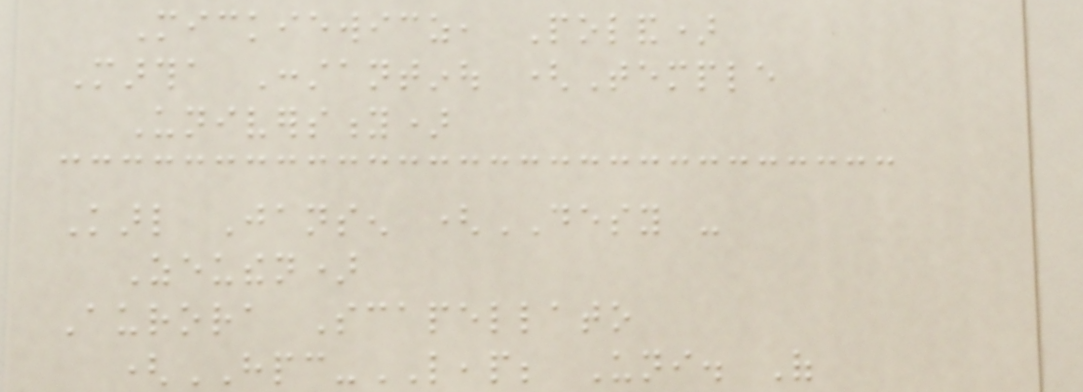Mickiewicz, Poland)
Martha Constantinou (Temple
University)
Karl Jansen (DESY -
Zeuthen)
Aurora Scapellato
(HPC-LEAP; Uni. Of
